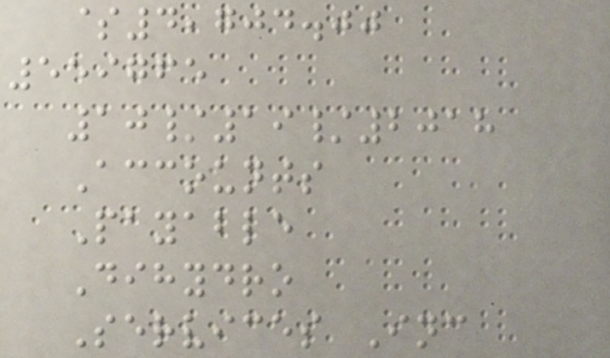$4,704.00
559765
10/19/2018
Accounts
Payable
Dihydro
Services Inc
